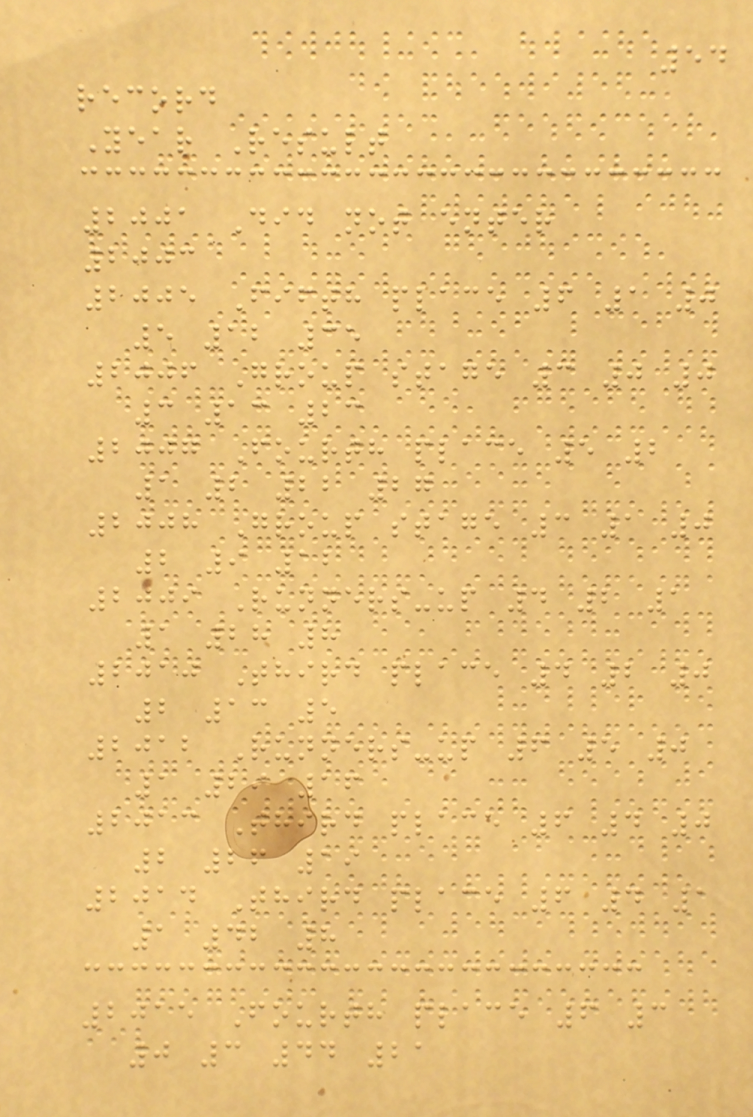54
record
Year Result
2001 Did not enter
2003
2005 Fifth place 6 1 0
5 12 35
2006 Group stage 3 0 0
3 13 23
2007 Fourth place 5 2
1 2 22 27
2008 Group stage 3 1 0
2 9 12
2009 Runners-up 4 2 1
1 28 8
2010 Third place 4 2 0
2 13 5
2012 Runners-up 6 5 0
1 29 16
2013 Third place 6 4 0
2 26 19
2014 Third place 6 4 1
1 42 8
2015 Fourth place 6 3
0 3 44 21
